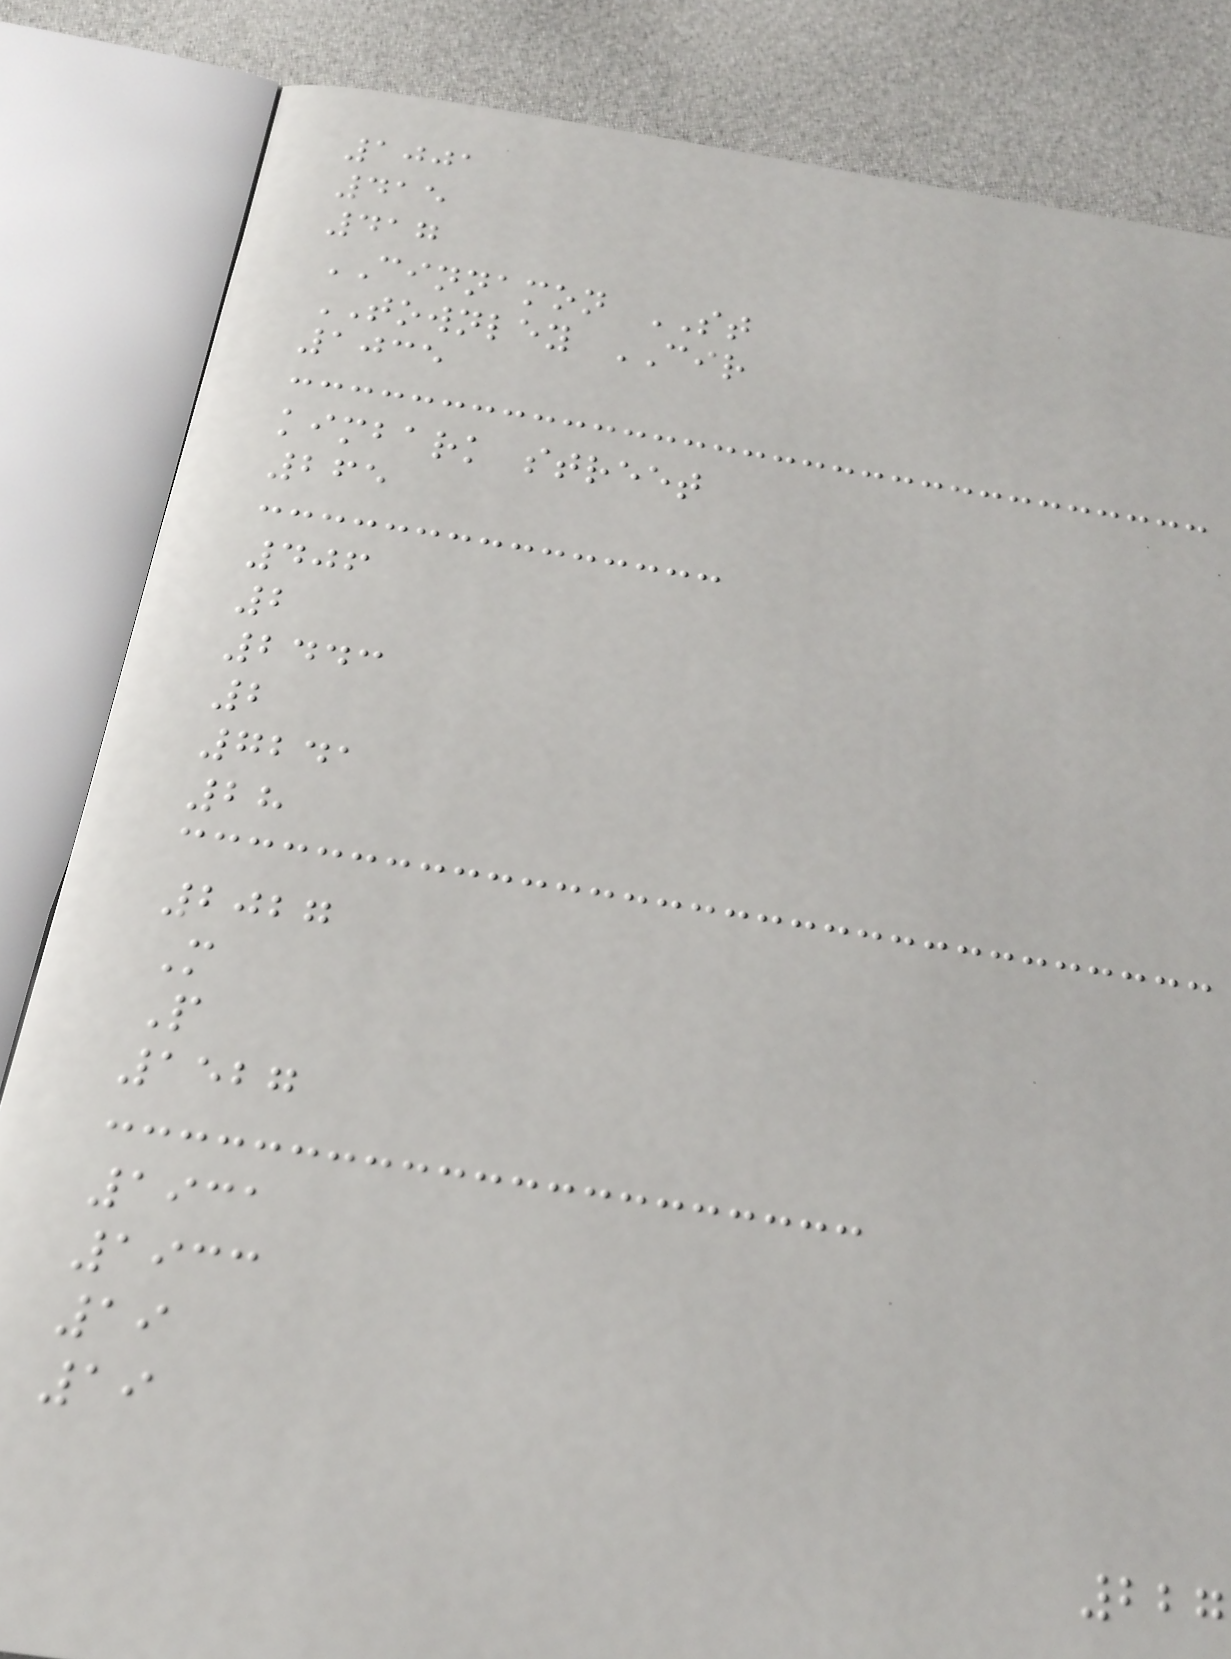1001
415
417
CINNAMON ST
TOWNLEY CIR
1035
kimbark street
265
406
2
2443
2
7241
28
2027
M
P
1527
1931
1933
19
19
227
